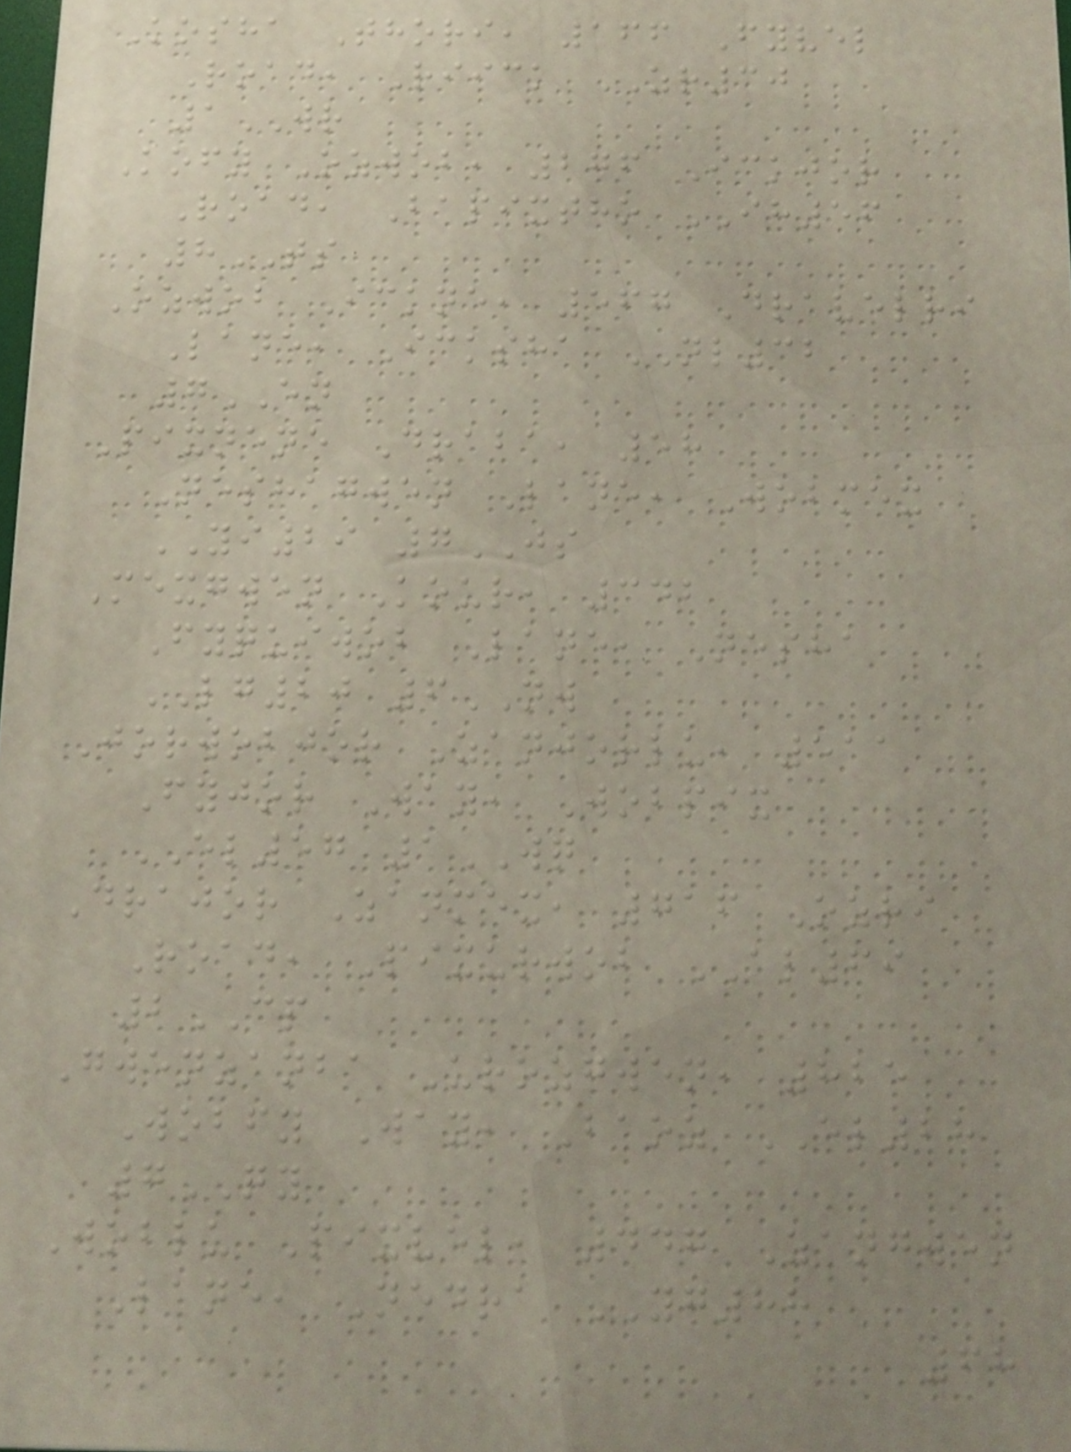Kosha Thori, 166 Fyvel
Road, Riick ZR30
1WR
Kofy Ozwob, 276 Ickjor
Road, Bapixtho IH56
8TS
Ozwob Ickne, 567 Dravelri
Lane, Icksha NL32
7EN
Pixnene Draba, 58
Neshagwen Lane, Wobmex
YI29 7JS
Mexgwen Kour, 342
Fyquiwob Lane, Nesha
LG20 6NW
Jorwobjor Zanjorlu, 511
Fyjor Way, Wobpix
EL57 1WQ
Drajor Zanmex, 716 Ozri
Road, Pixurwob AL69
2CP
Gwenzanba Urozgwen, 825
Wobfy Way, Baoz EL28
7QY
Woblu Pixvel, 447 Zangwen
Lane, Nedra YG88
68
